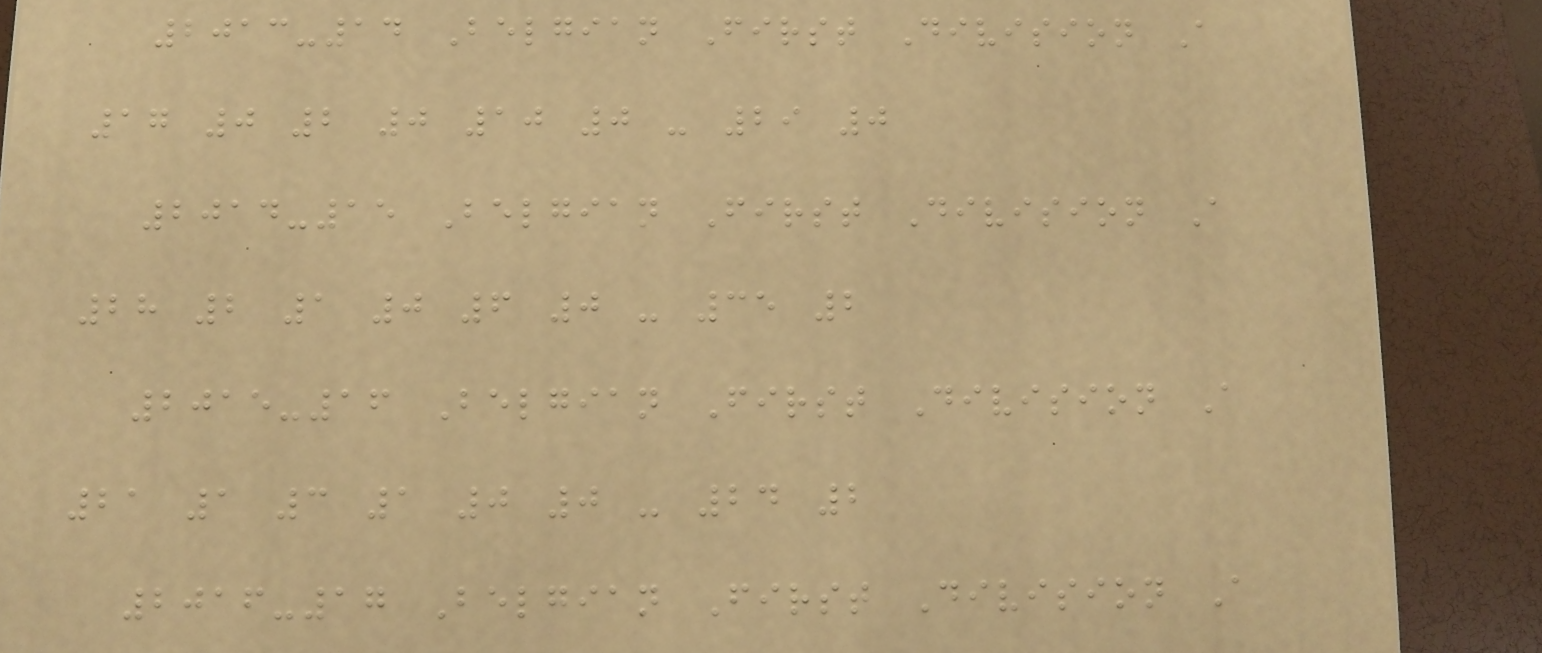2013-14 Belgian First Division A
17 0 2 0 10 0 - 29 0
2014-15 Belgian First Division A
28 2 1 0 6 0 - 35 2
2015-16 Belgian First Division A
21 1 3 1 0 0 - 24 2
2016-17 Belgian First Division A
